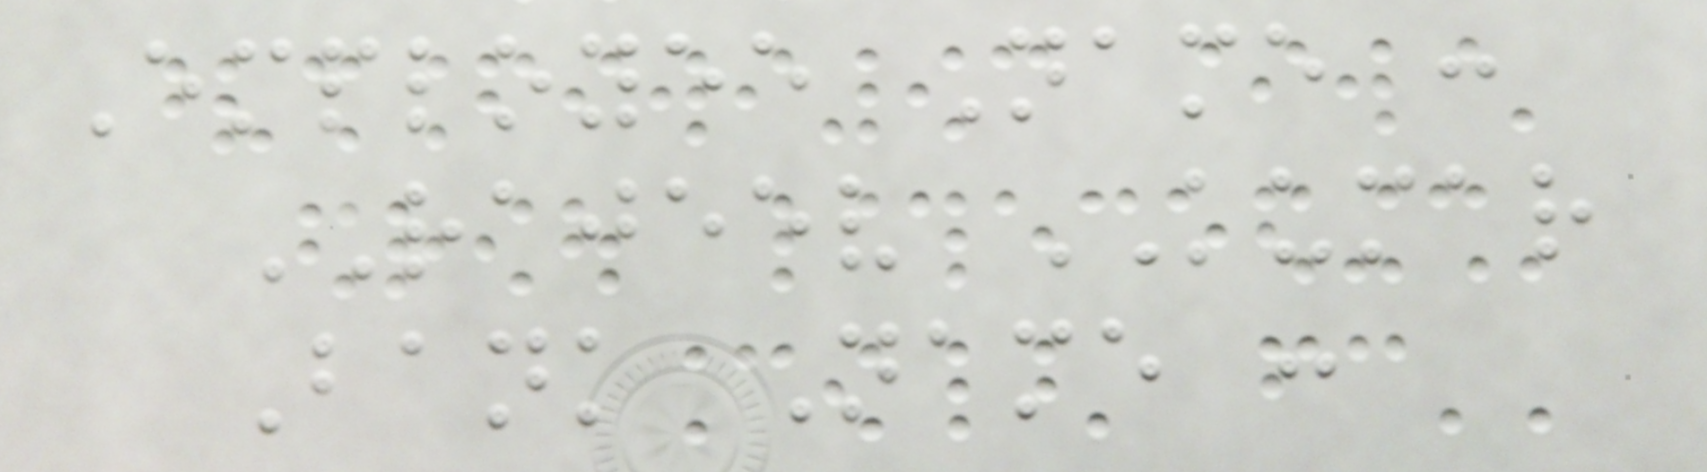Employee Name :
RAJEEV KUMAR
Bank Name :
